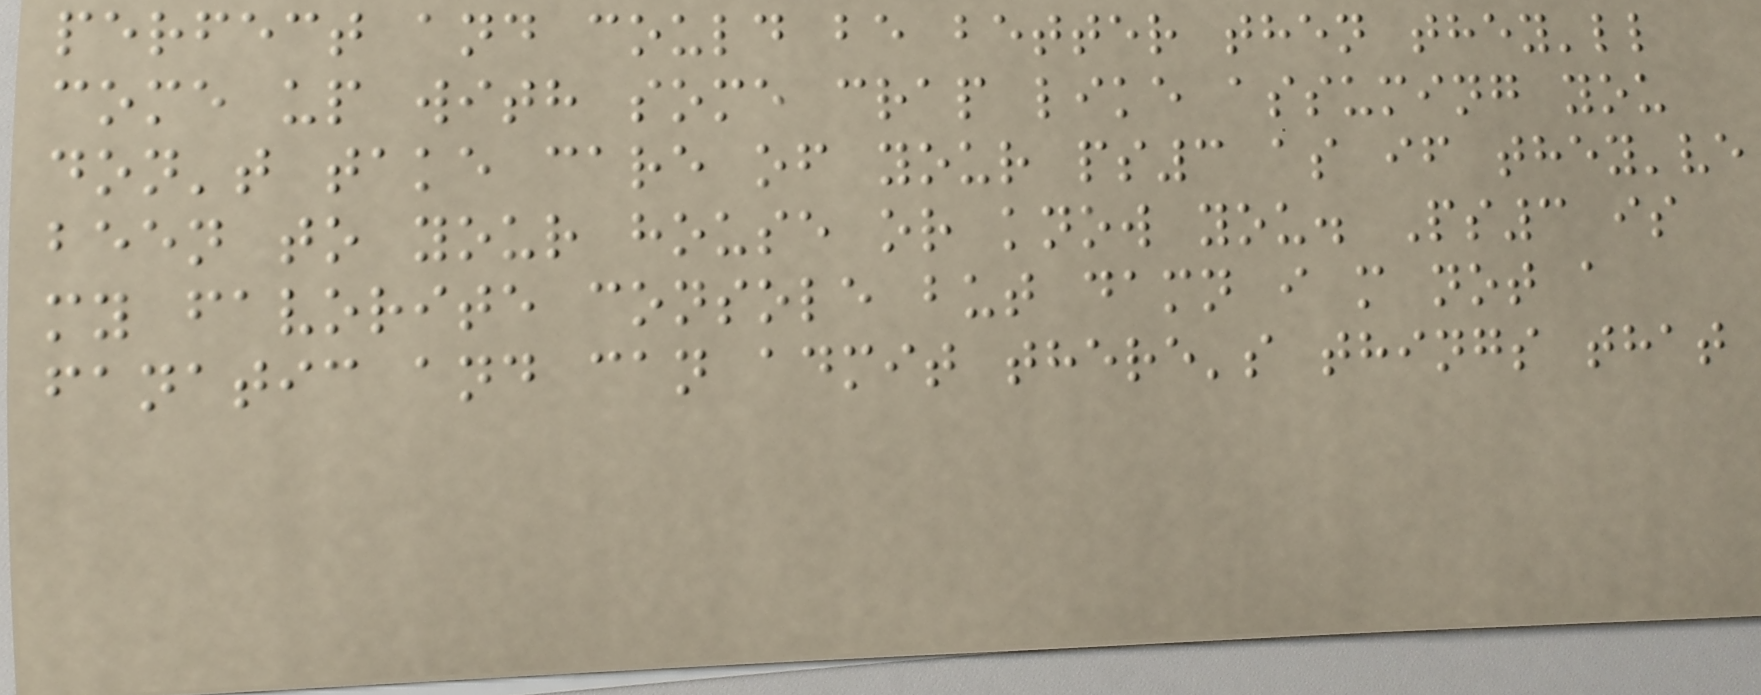perfect and could be better then they'll
come up with some crap like assuming you
don't take care of your ps3 as if they've
been to your house or know you. Ps3 is
my favorite console but damn i m not a
fanatic and can admit there's things that
